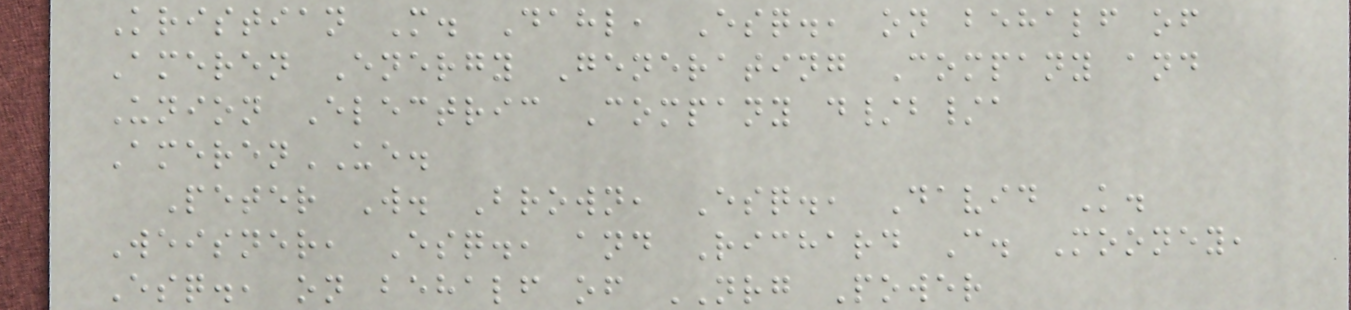Kristian M. Dahl, Esq., on behalf of
Ameren Energy Generating Company and
Union Electric Company d/b/a
AmerenUE.
Peter W. Brown, Esq., David K.
Weisner, Esq., and Richard C. Mooney,
Esq., on behalf of NRG Power
